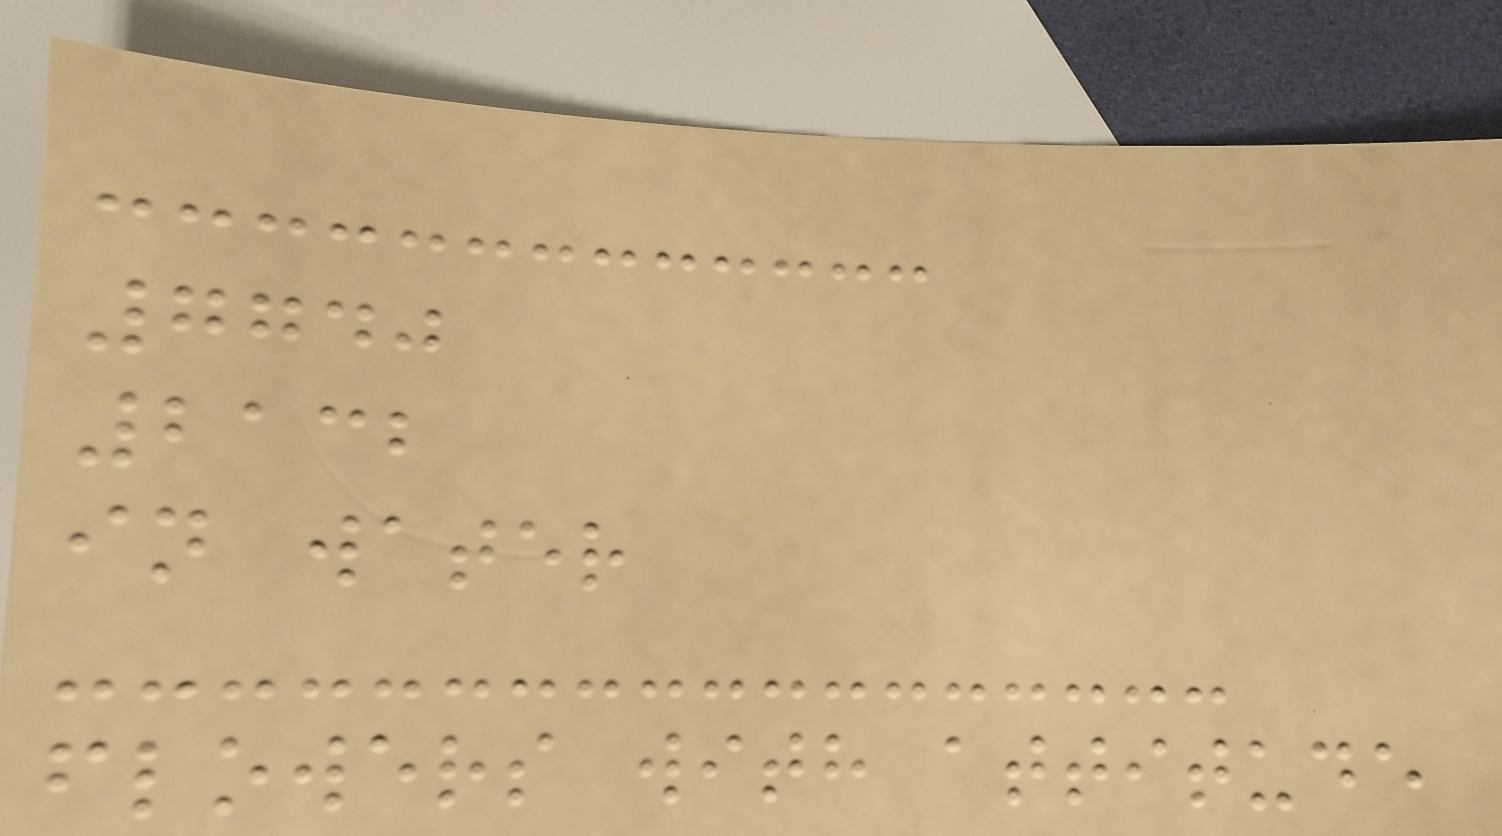7740
2132
in water
flowers with attitude
